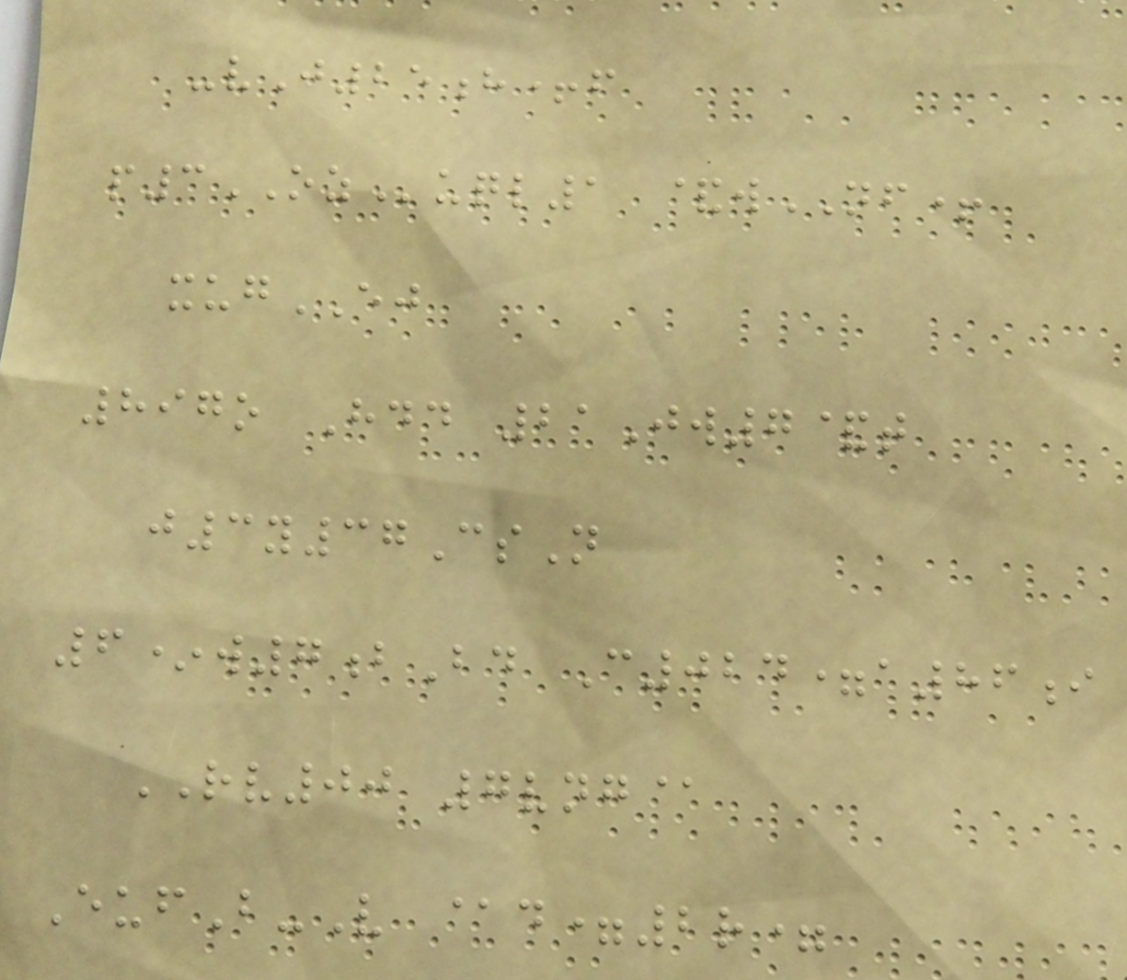-vJ25h+f
p3OZuql1 &wNF+
xugEJ
897o Hdd 21Jw7&t
j3y37CsN
6*w7bBd C024=a86i
RV00 7vng@
EufB-V @d=2r=
